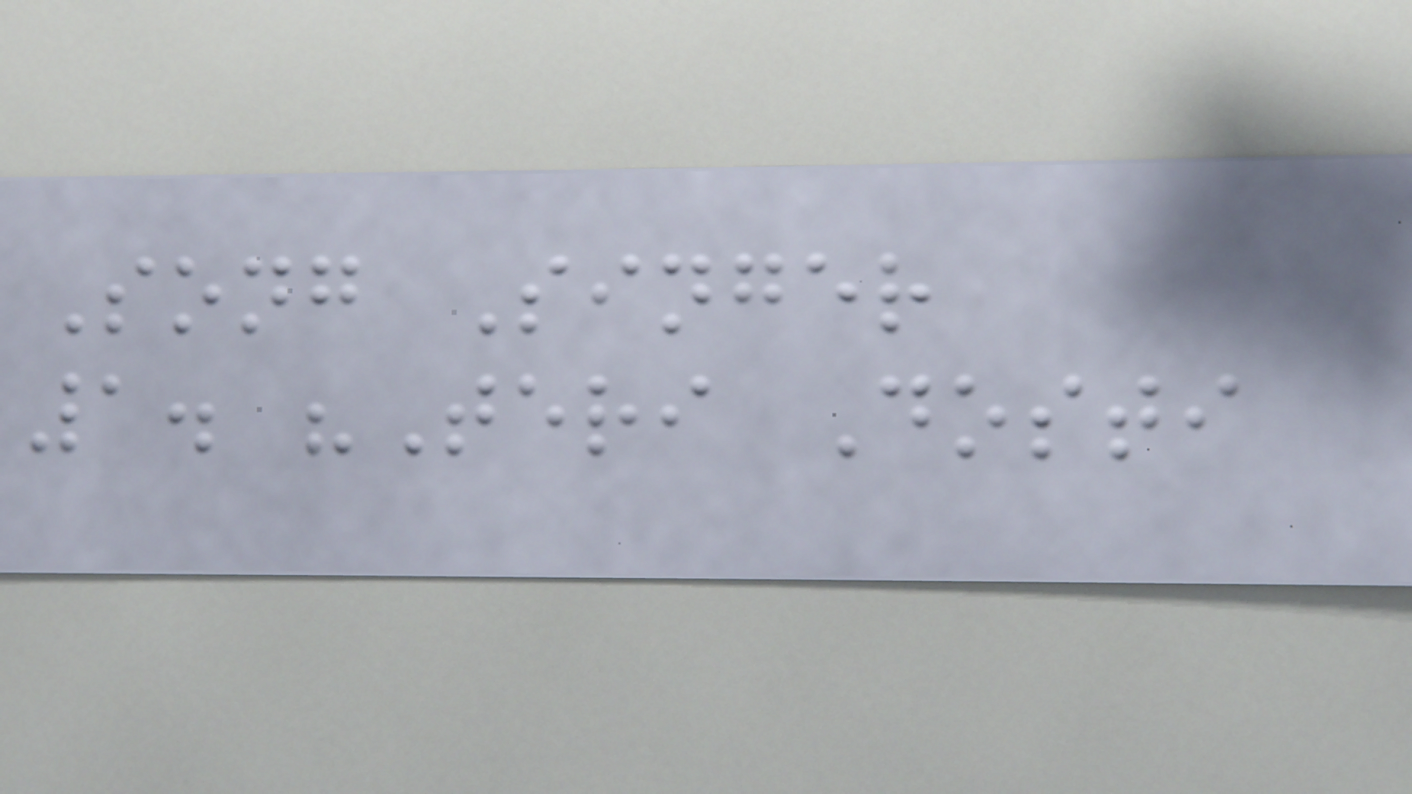Song Singer
1. "Teri Dosti
